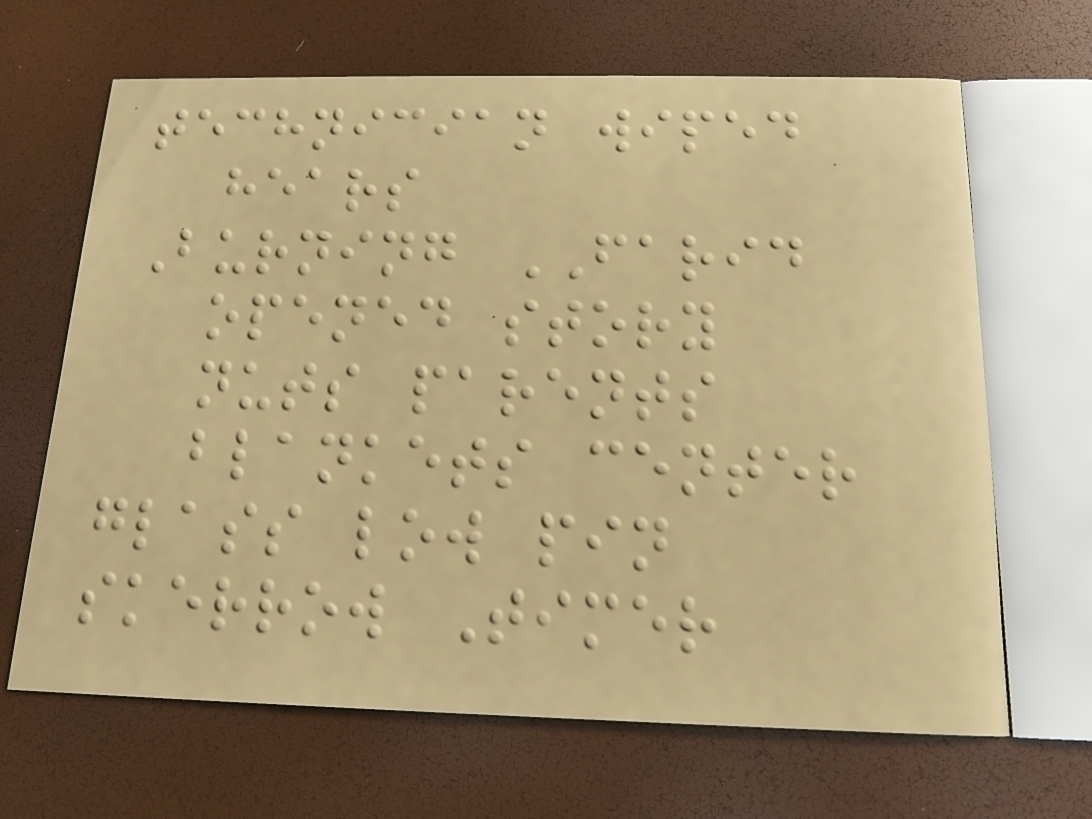technician wiped
hears
Burning FARID
opened story
nuts parents
blankets center
glass low pin
skerrow Timer
